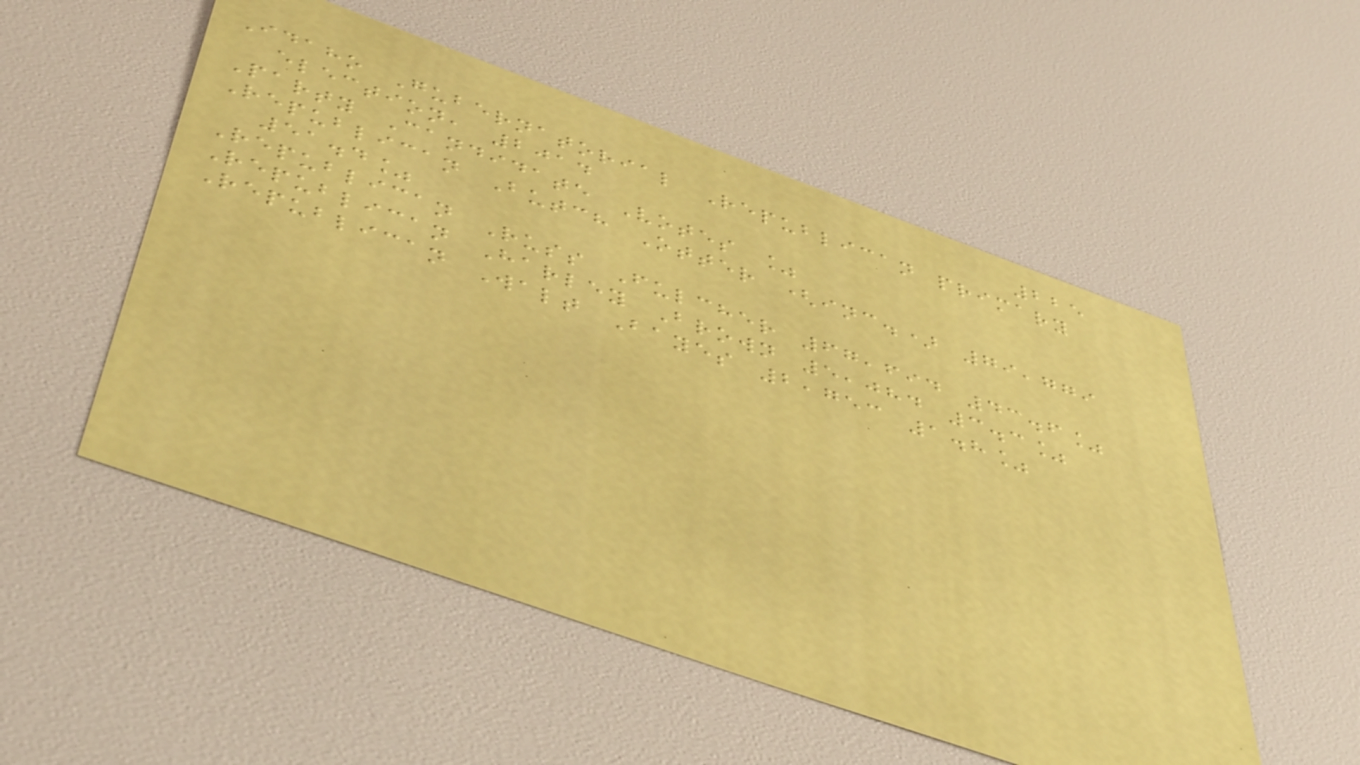225
Idaho Gubernatorial Republican primary
election, 2014
Party Candidate Votes %
Republican Butch Otter (inc.) 79,779
51.4%
Republican Russ Fulcher 67,694 43.6%
Republican Harley Brown 5,084 3.3%
Republican Walt Bayes 2,753 1.8%
